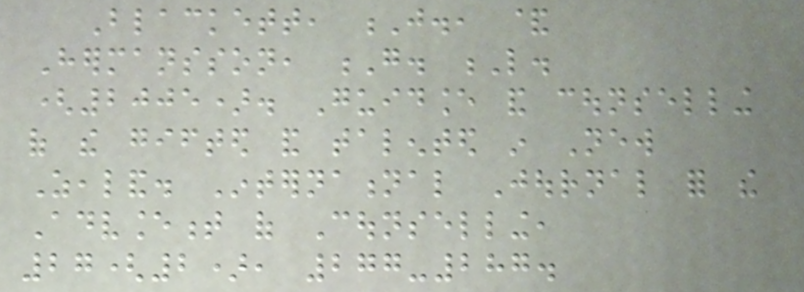Blackett, J., &
Hermansson, G. L.
(2005). Guidance and counselling
of the gifted and talented in New
Zealand. International Journal for the
Advancement of Counselling,
27(2), 277-287.
